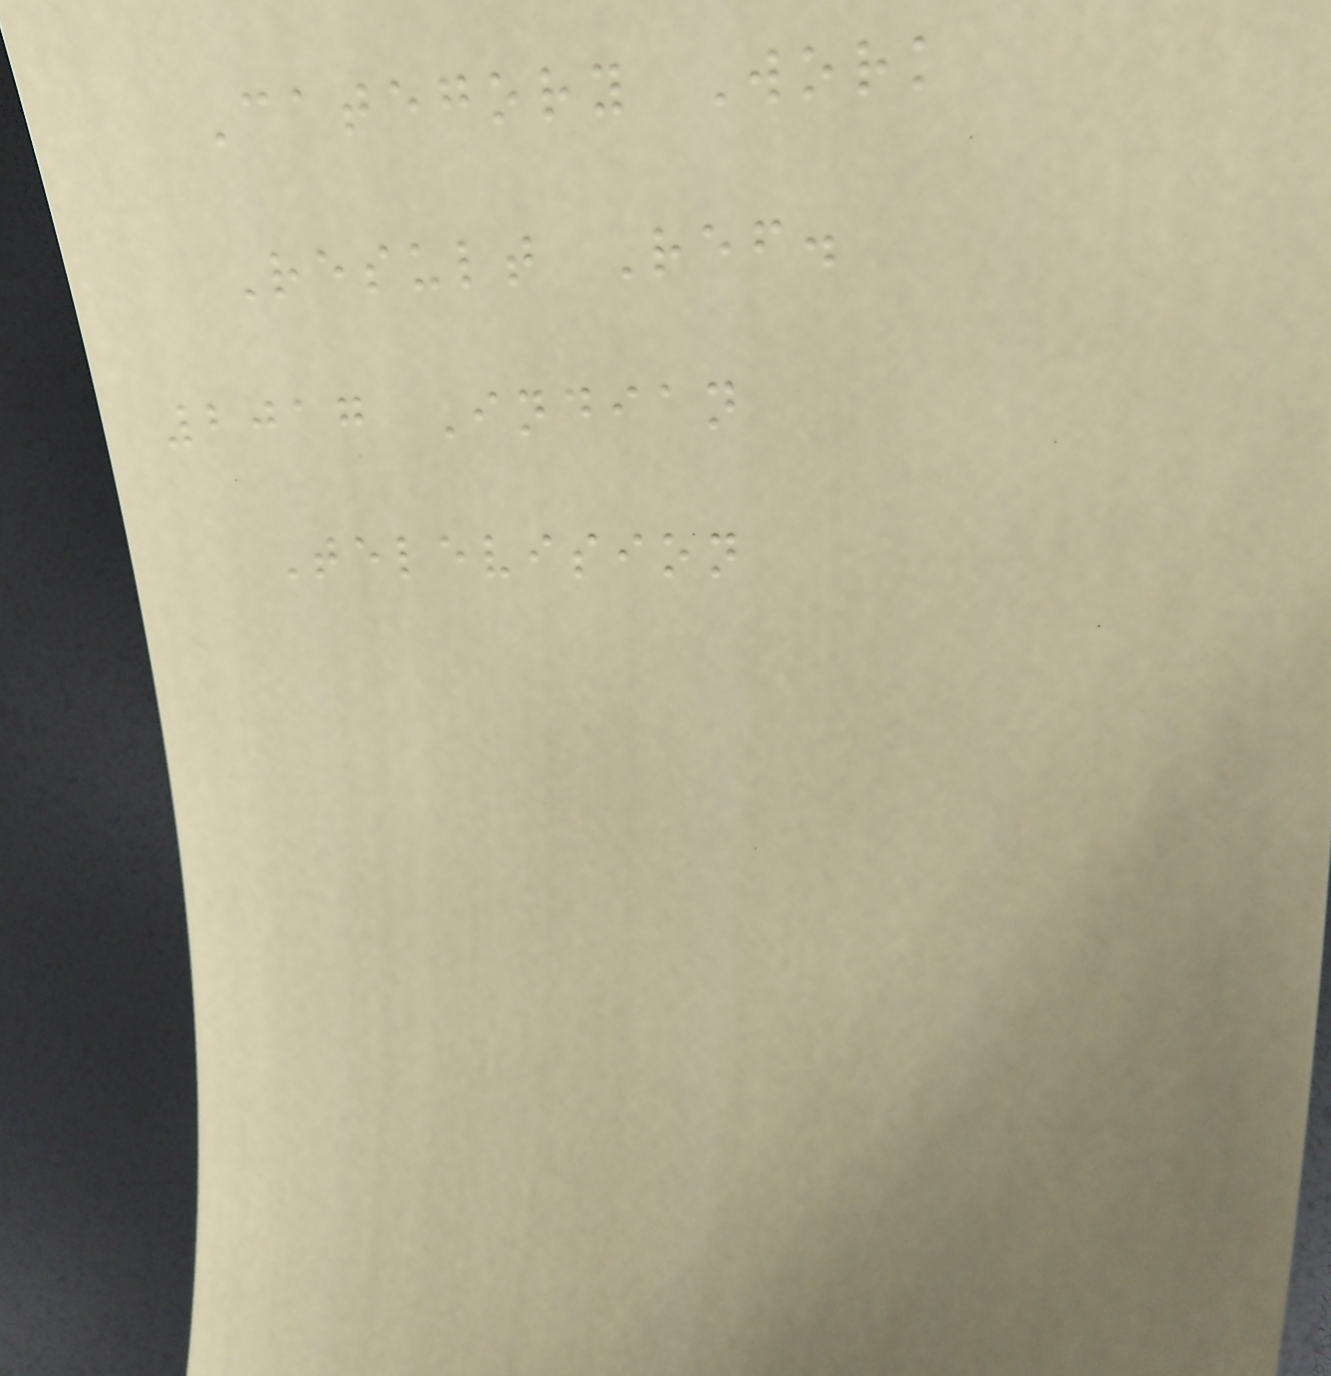Category Work
Result Ref.
2017 Indian
Television
